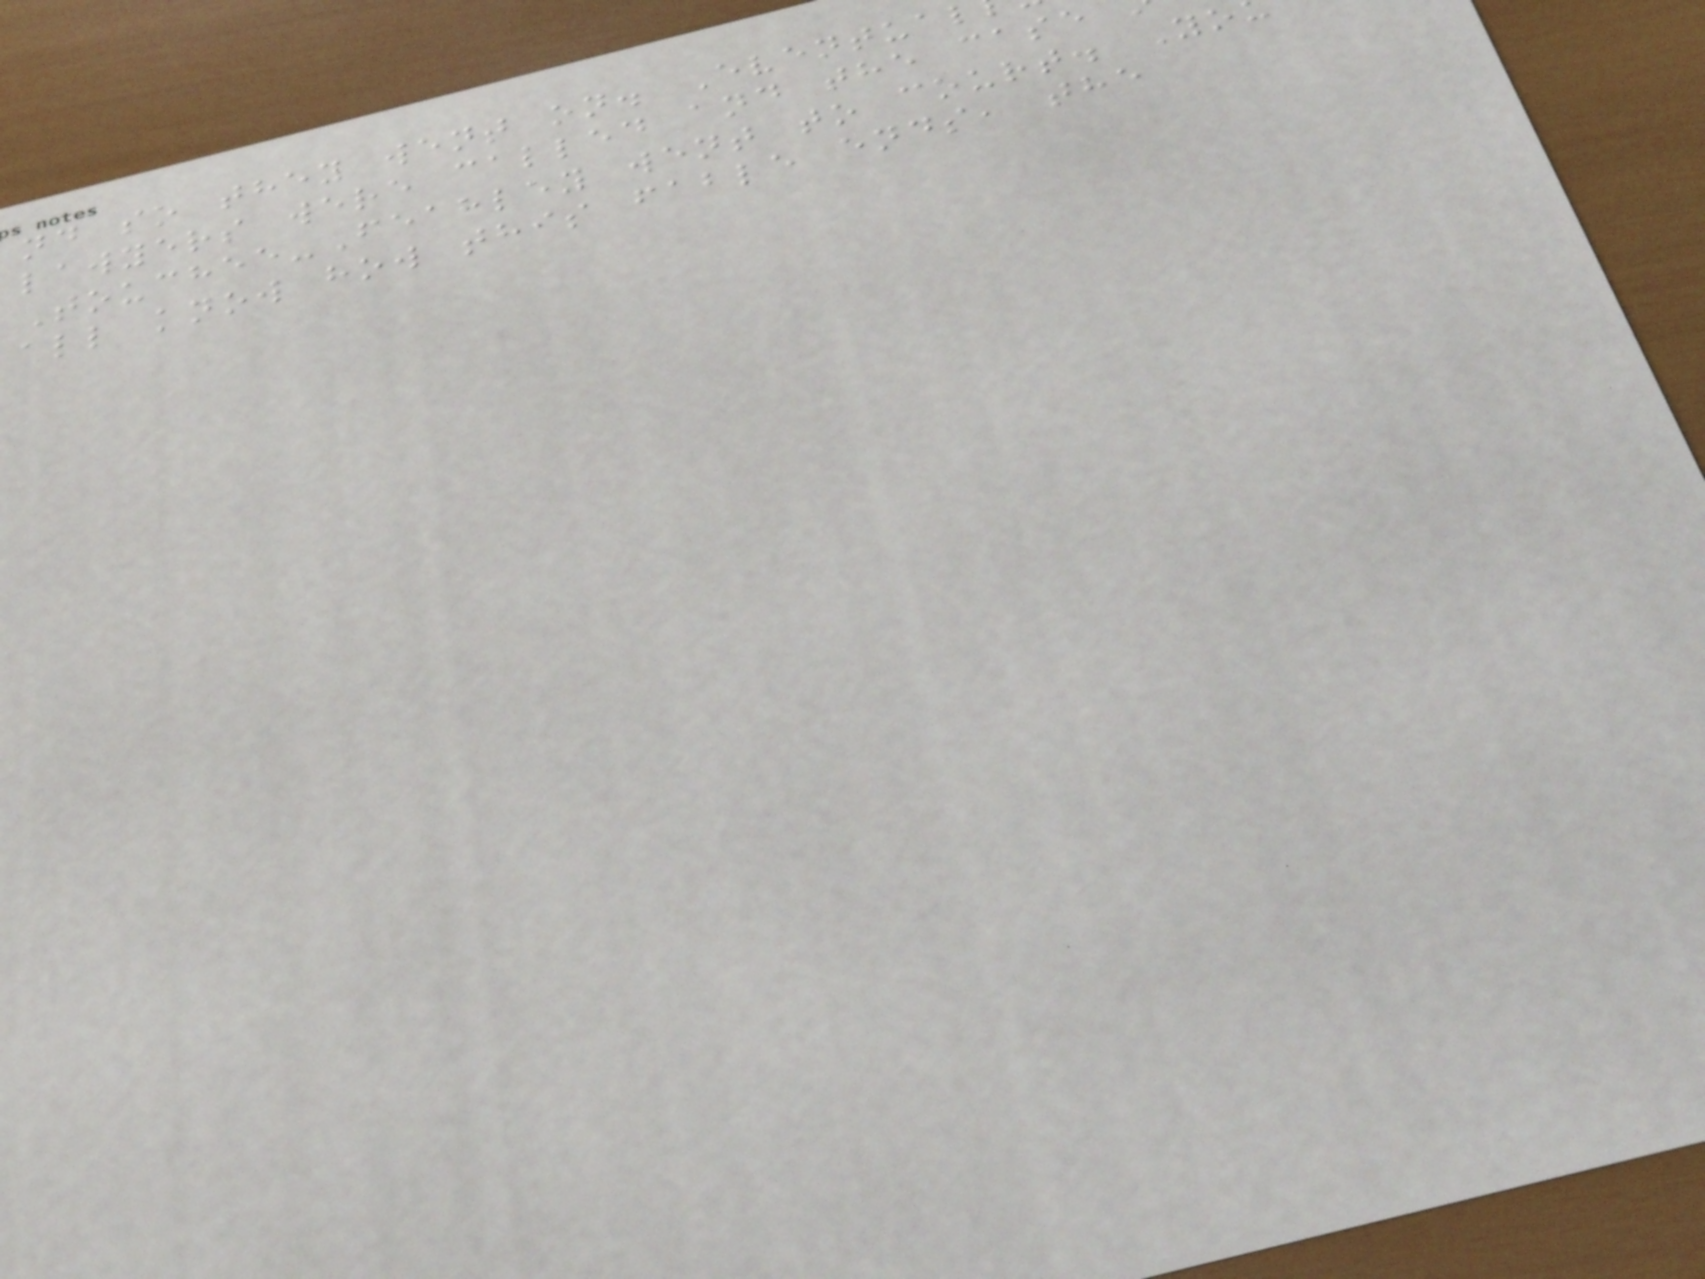nd so they went on. Eventua
lawyers were called and the case
Touchee-Feahley went to court. Yo
all know how this fable ends, the
